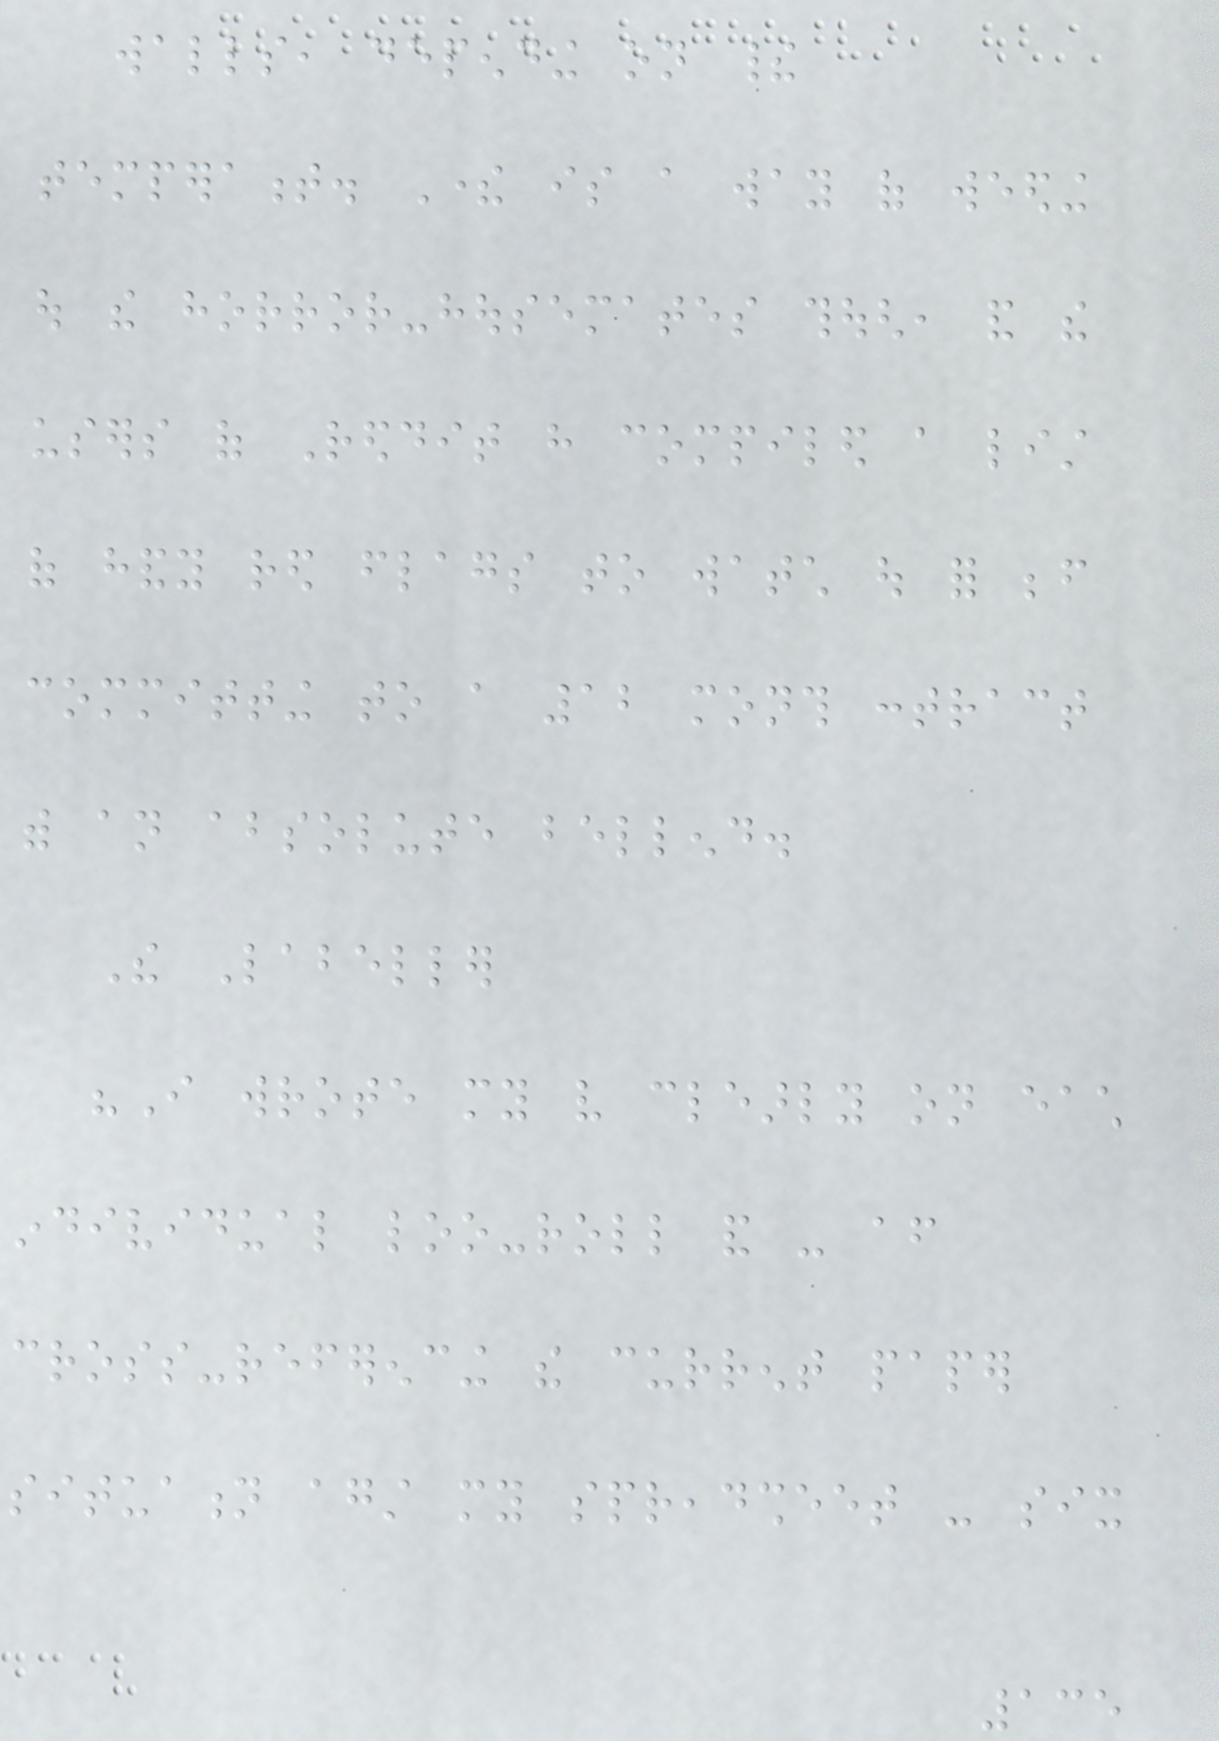walls, depending on their
temperament. There is a way of weeding
out the horror-housemates though, and the
users of Reddit have compiled a list
of handy red flags to watch out for before
committing to a 12 month contract
with an absolute bellend.
The Labeller
"I wrote my very clearly on each
individual loo-roll and - after
cross-referencing the current paper
situation against my spreadsheet - six
135
